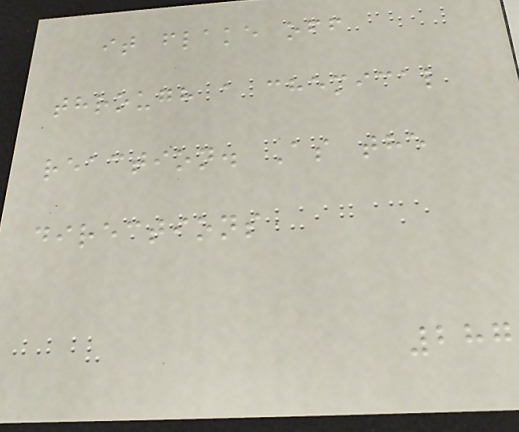it flake off
through a chemical
reaction. As the
directions
287
